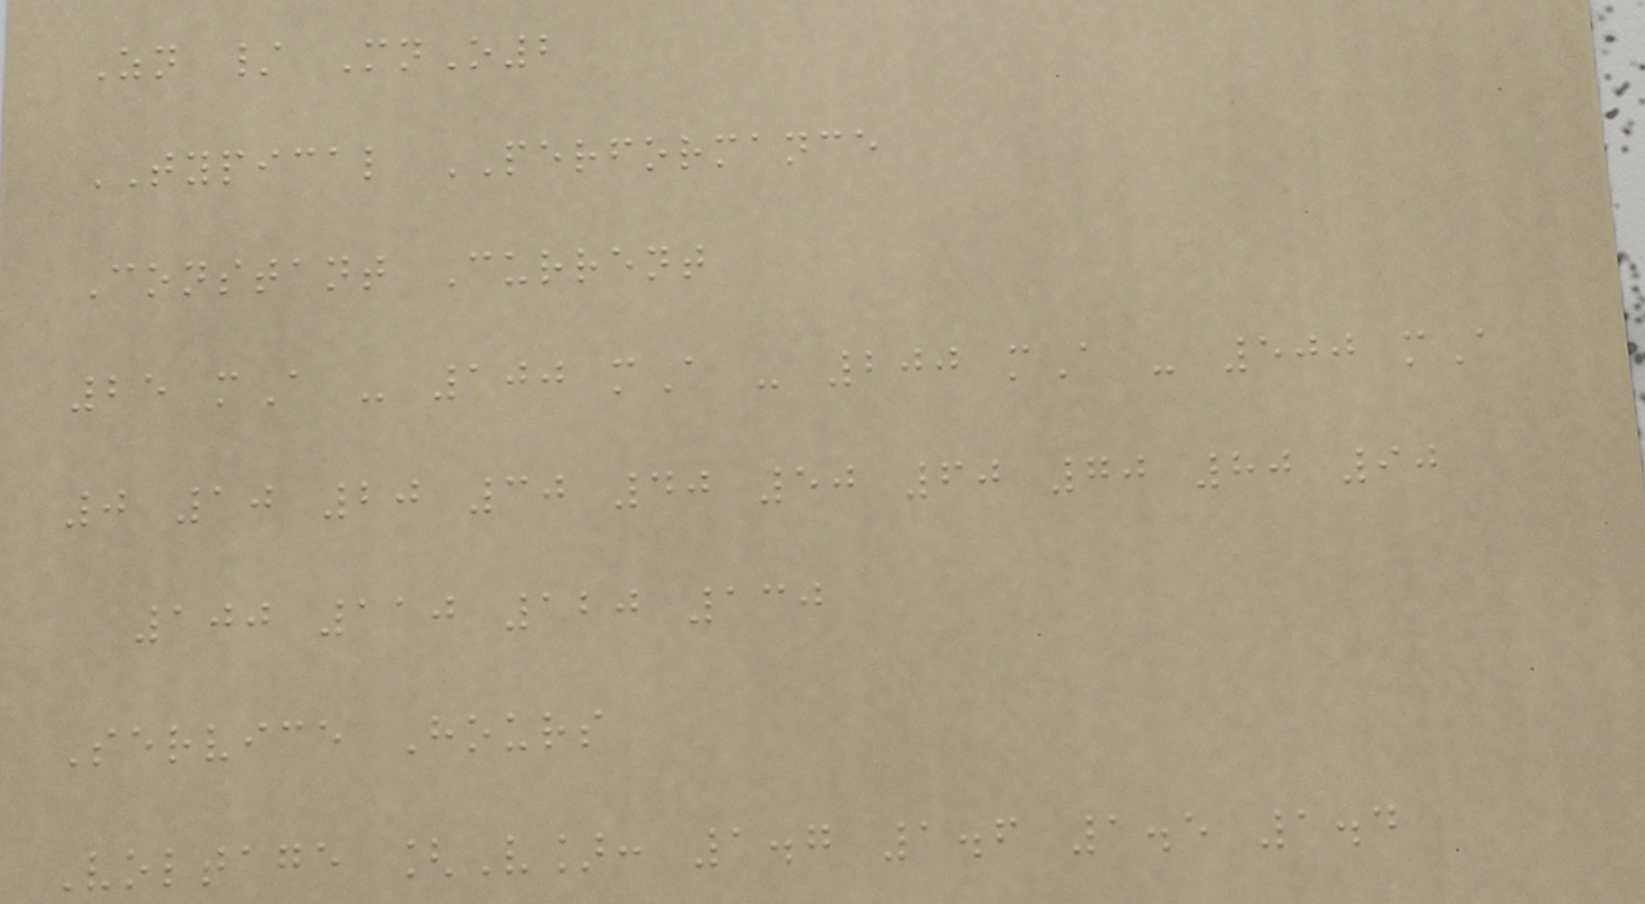Zn / MnO2
TYPICAL PERFORMANCE
Constant Current
25 mA - 100 mA - 200 mA - 500 mA
0 10 20 30 40 50 60 70 80 90
100 110 120 130
Service Hours
Voltage [V]: 1.7 1.6 1.5 1.4
